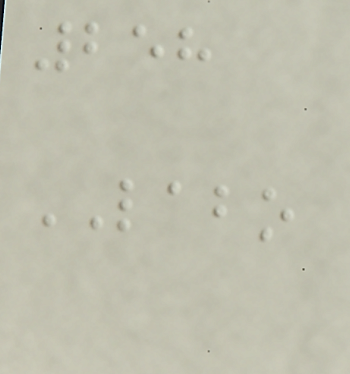258
LABO
